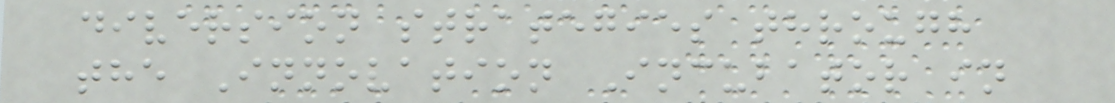diversion strategies through
the Innovation Incubator in
